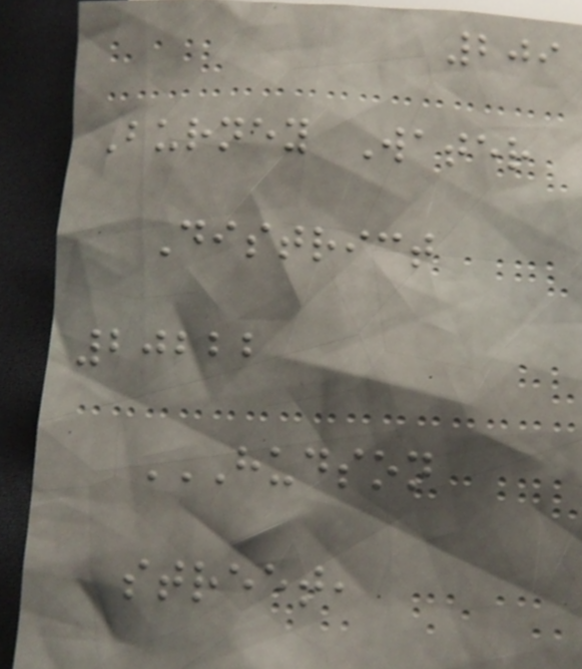209
Burney Water
District
20222
HUDSON
STREET,
